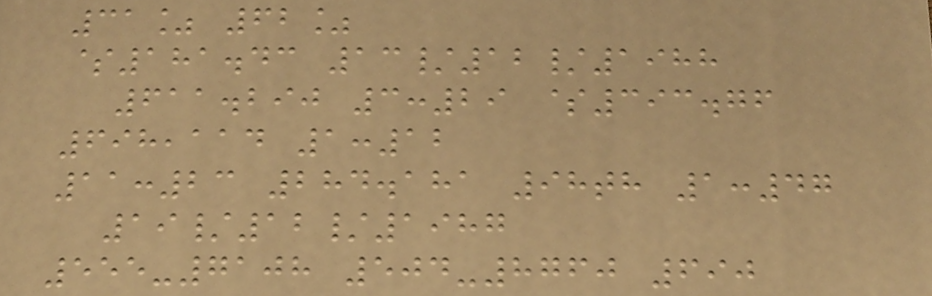31% 62%
$181.43 13/12/1988
611.290 3:29 $393.76
698,114 1:12
11:23 284.181 98th 1:47
19/12/1987
555-7108 504-8760 690
